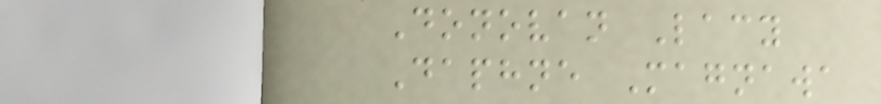Donovan Lacy
Daphne Magnawa
